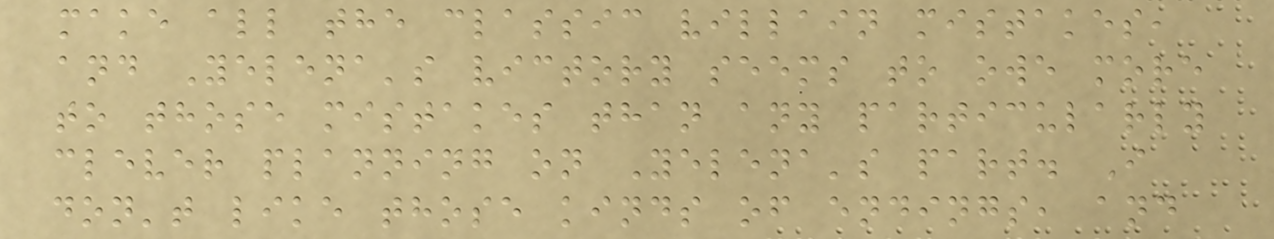make all the classic villain mistakes,
and Yelena's victory seems to owe more
to those mistakes than any particularly
clever planning on Yelena's part. I
don't like those kinds of endings, and
